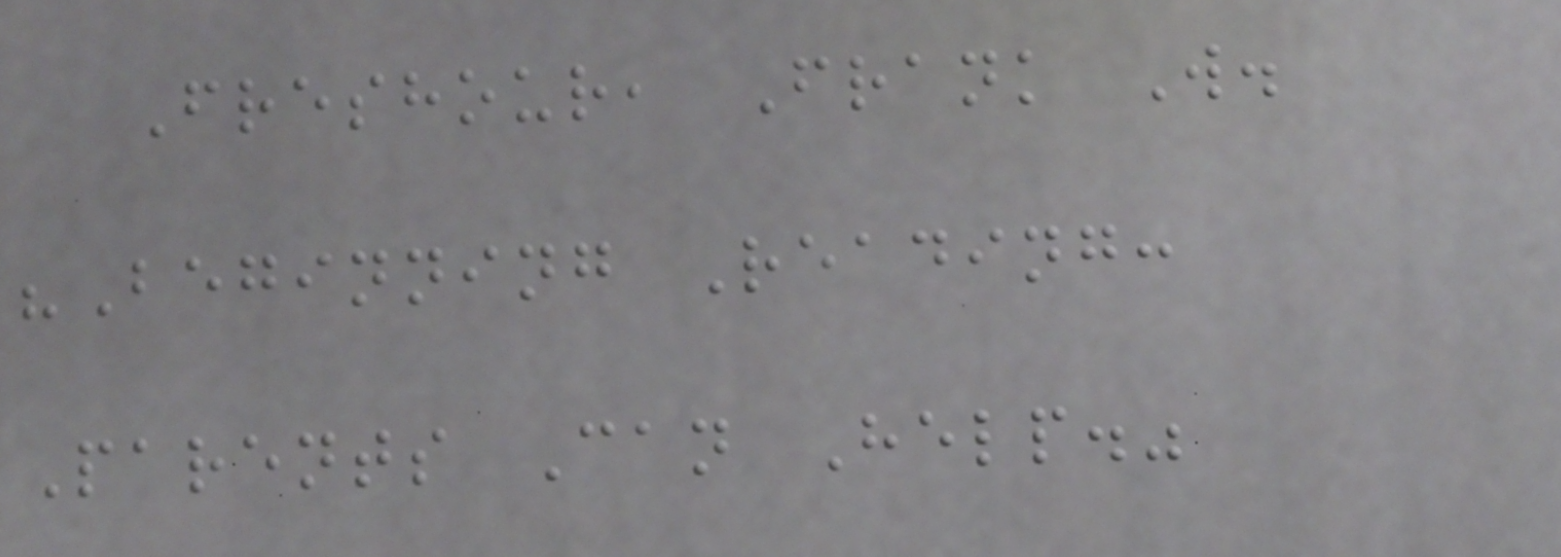Freshour, Frank W.
"Beginning Reading:
Parents Can Help."
